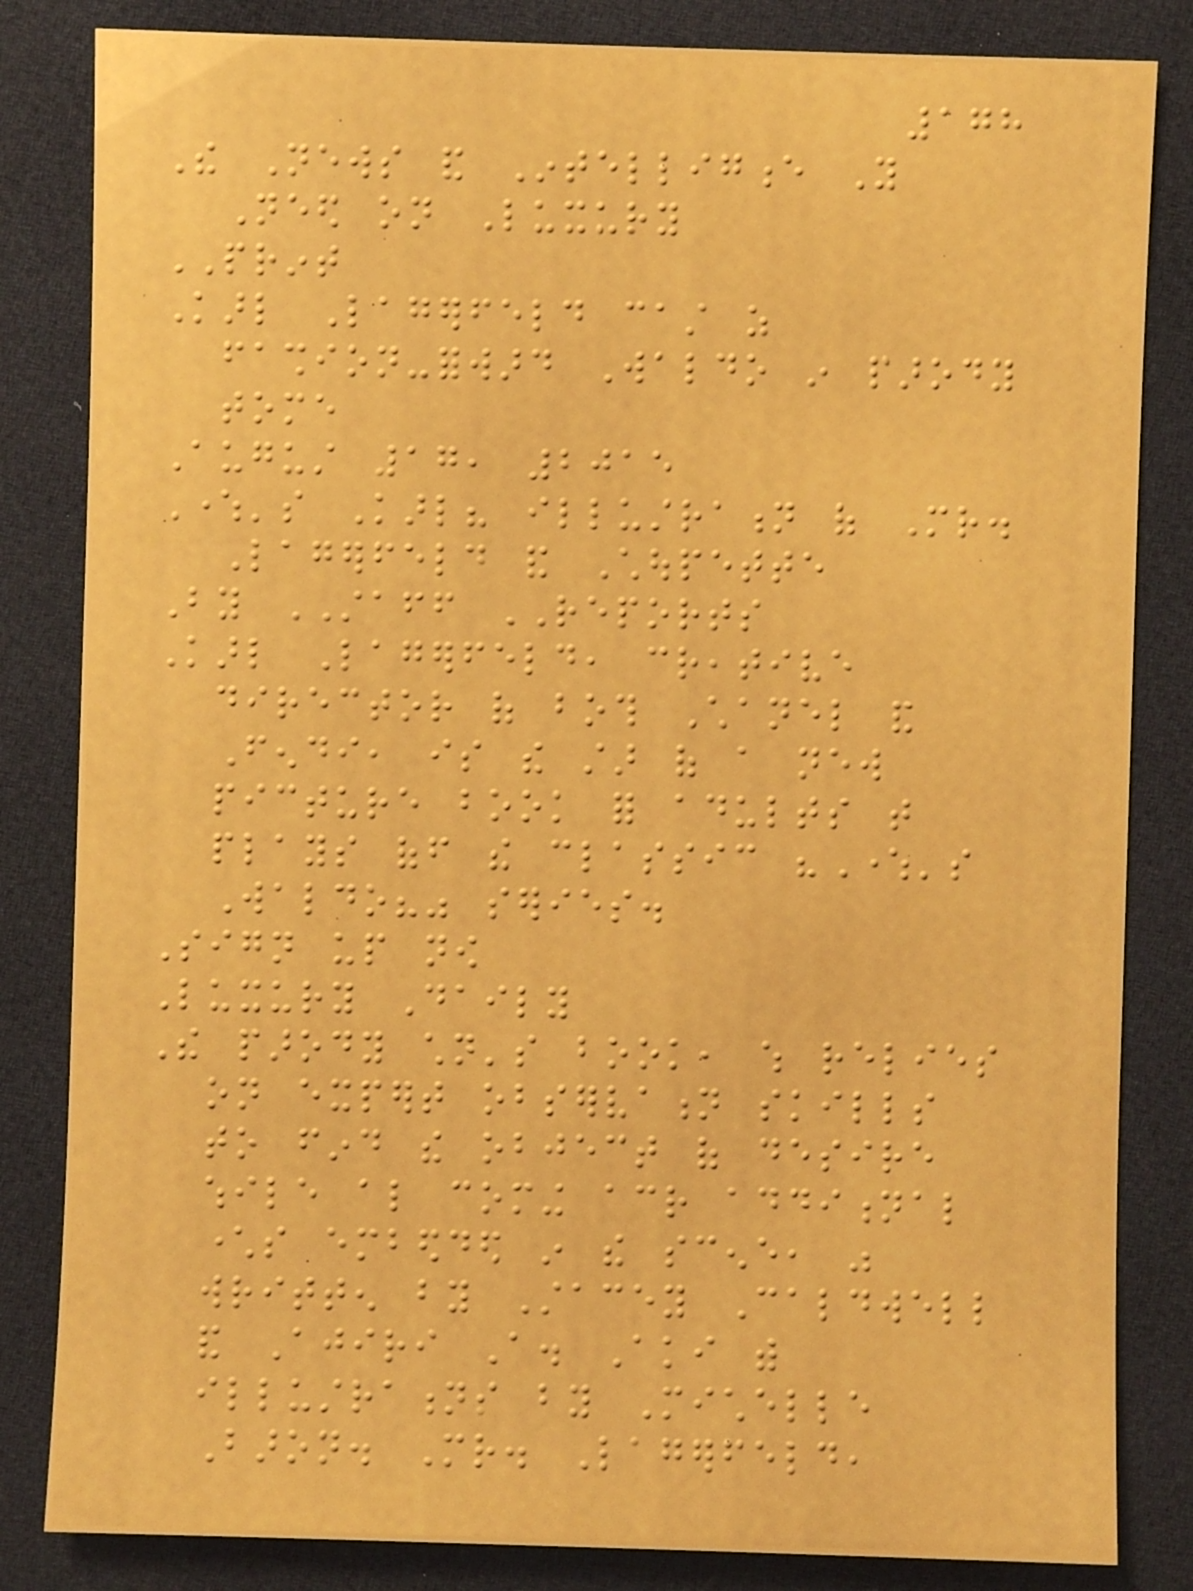178
The News and Intelligence You
Need on Luxury
PRINT
Karl Lagerfeld cast as
fashion-forward Waldo in parody
tome
August 17, 2015
Where's Karl? illustration of Mr.
Lagerfeld and Choupette
By STAFF REPORTS
Karl Lagerfeld, creative
director of both Chanel and
Fendi, is the star of a new
picture book for adults that
plays off the classic "Where's
Waldo?" series.
Sign up now
Luxury Daily
The parody children's book, which relies
on expert observation skills
to find the object of desire
while also coming across additional
characters embedded in the scene, was
written by Stacey Caldwell
and Ajiri A. Aki with
illustrations by Michelle
Baron. Mr. Lagerfeld,
